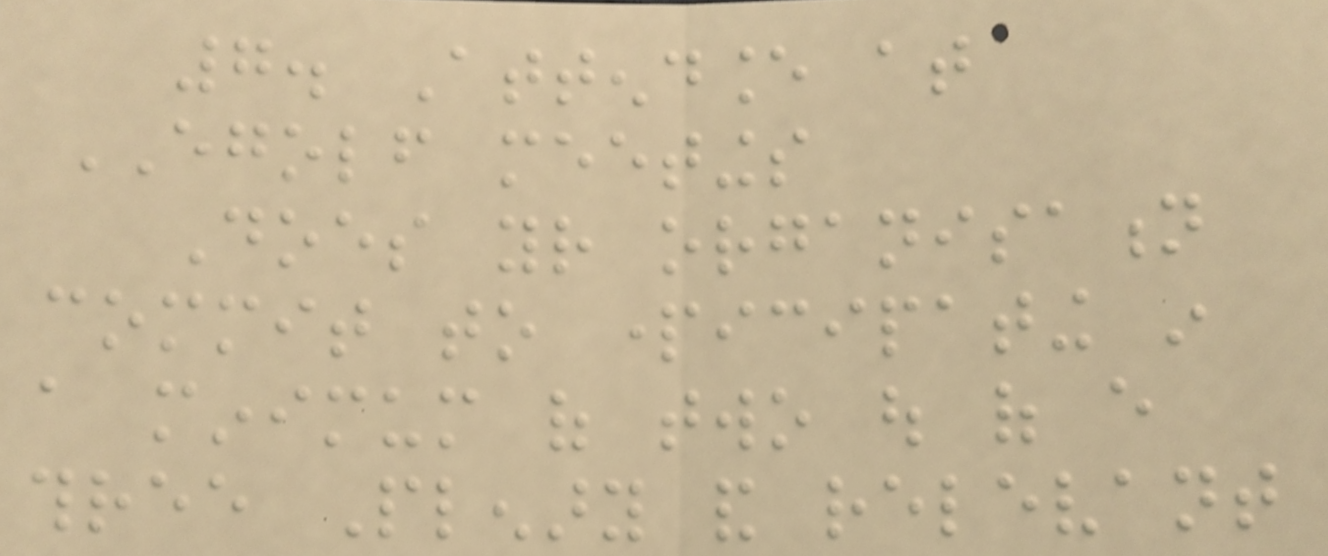7. Attendance at
EGOLF meetings
Does your organisation
commit to participating in
a minimum of two out of every
three Plenary and relevant
